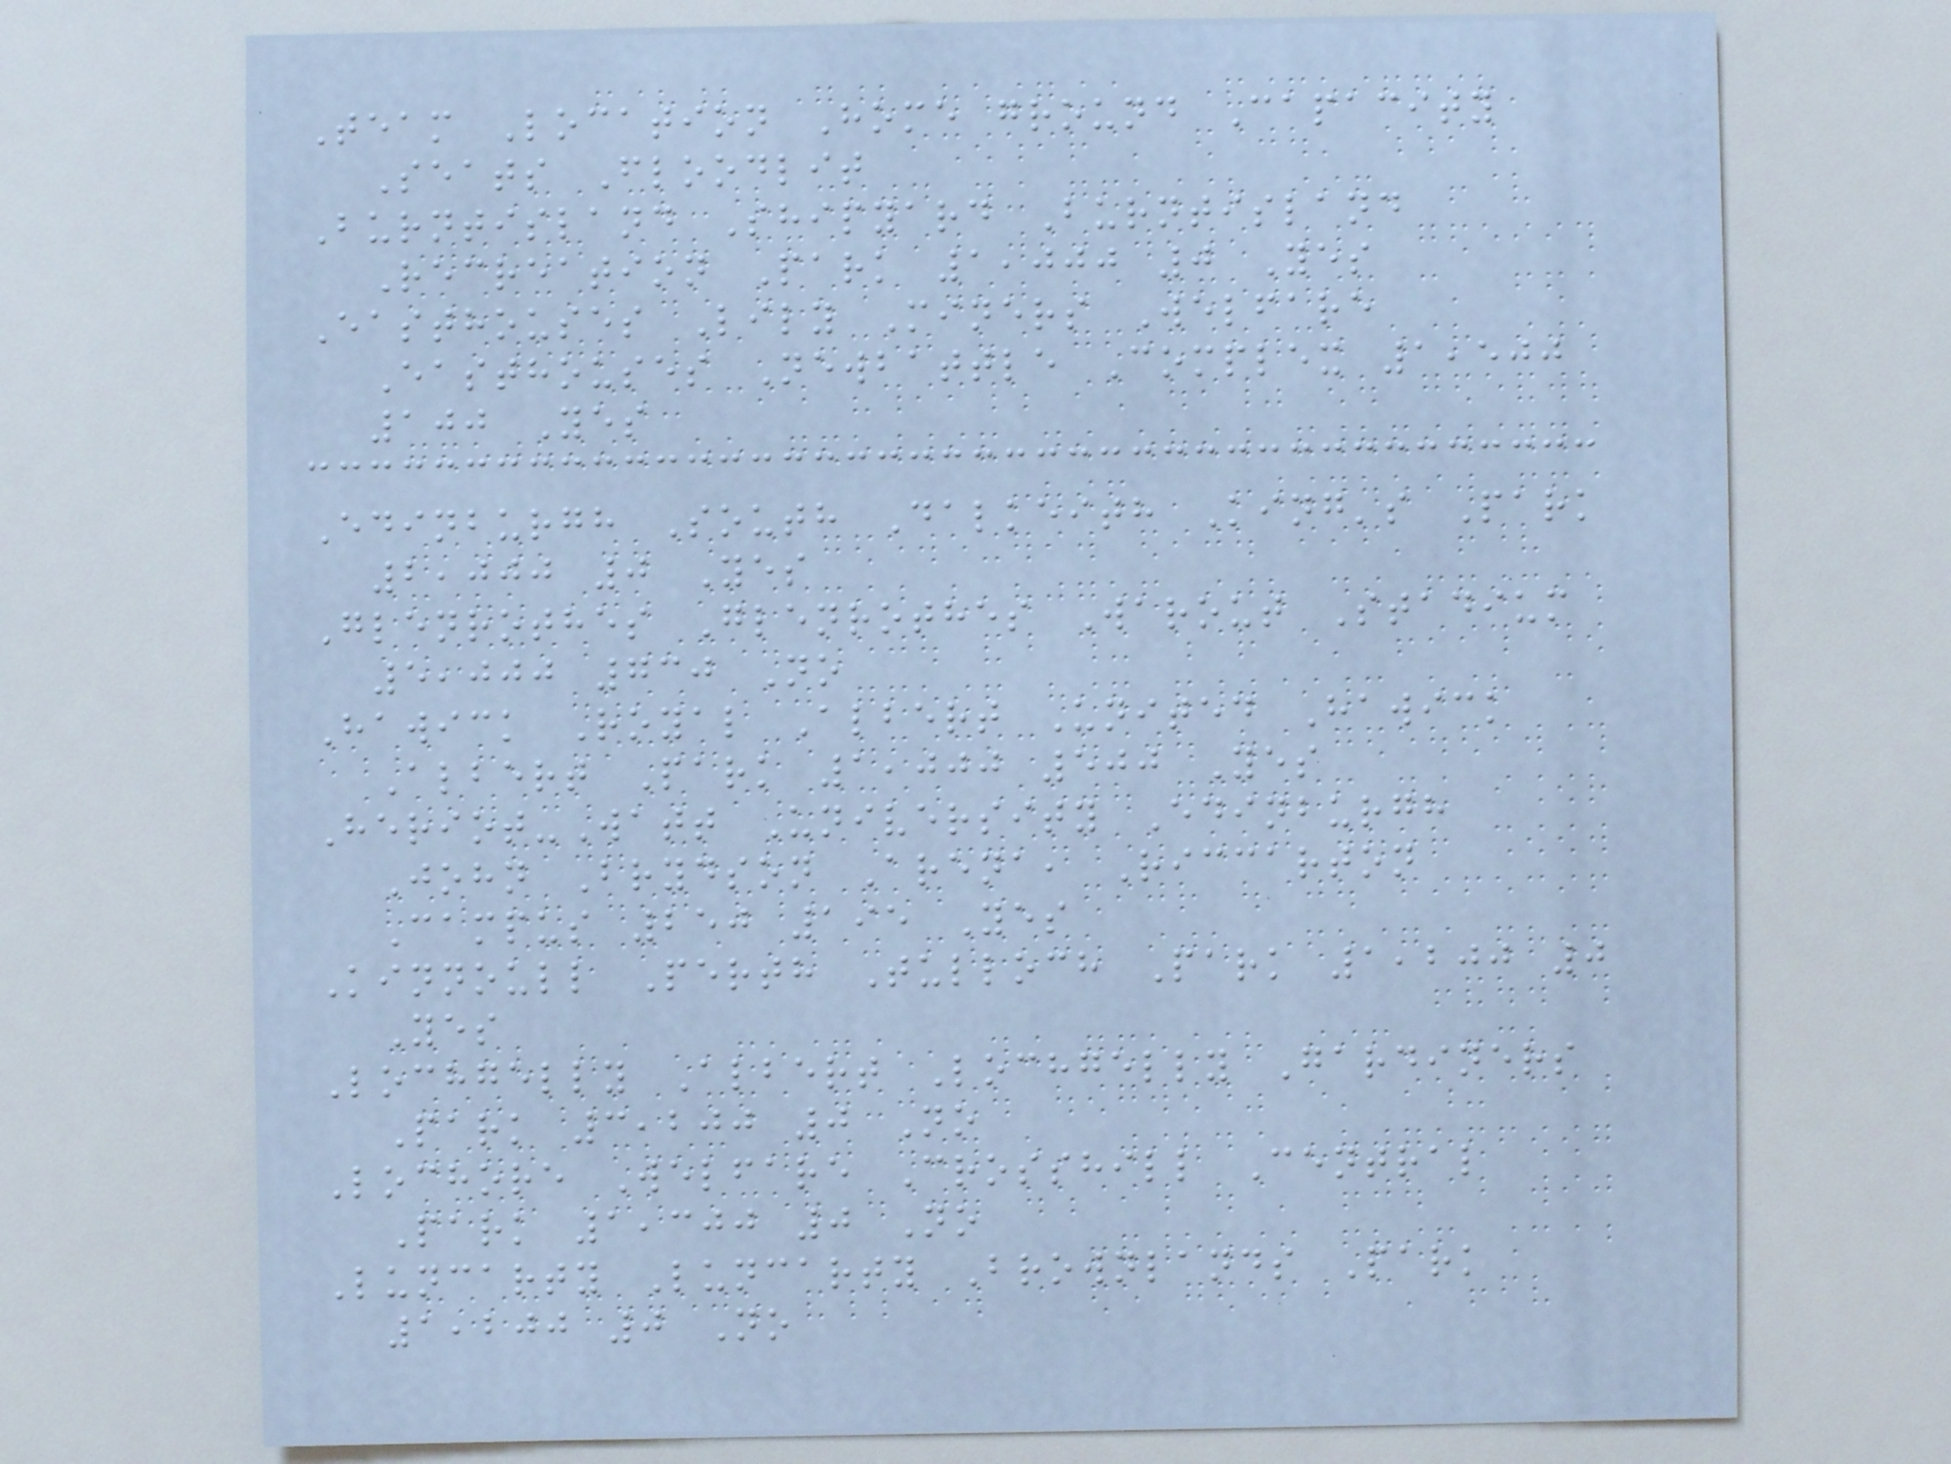Team Location Home ground Capacity
Seats Floodlit
Burntisland Shipyard Burntisland
Recreation Park 1,000 0 Yes
Easthouses Lily Miners Welfare
Easthouses Newbattle Complex 1,500
100 Yes
Edinburgh South Dalkeith King's Park
2,000 0 Yes
Glenrothes Glenrothes Warout Stadium
5,000 730 No
Hawick Royal Albert United Hawick
Albert Park 1,000 500 Yes
Heriot-Watt University Edinburgh
John Brydson Arena, Riccarton
Campus 250 195 Yes
Kinnoull Perth Tulloch Park 1,200 0
Yes
Lochgelly Albert Lochgelly Gardiners
Park 3,200 0 No
Lochore Welfare Crosshill Central
Park 1,300 0 No
Luncarty Luncarty Brownlands Park
1,200 0 No
